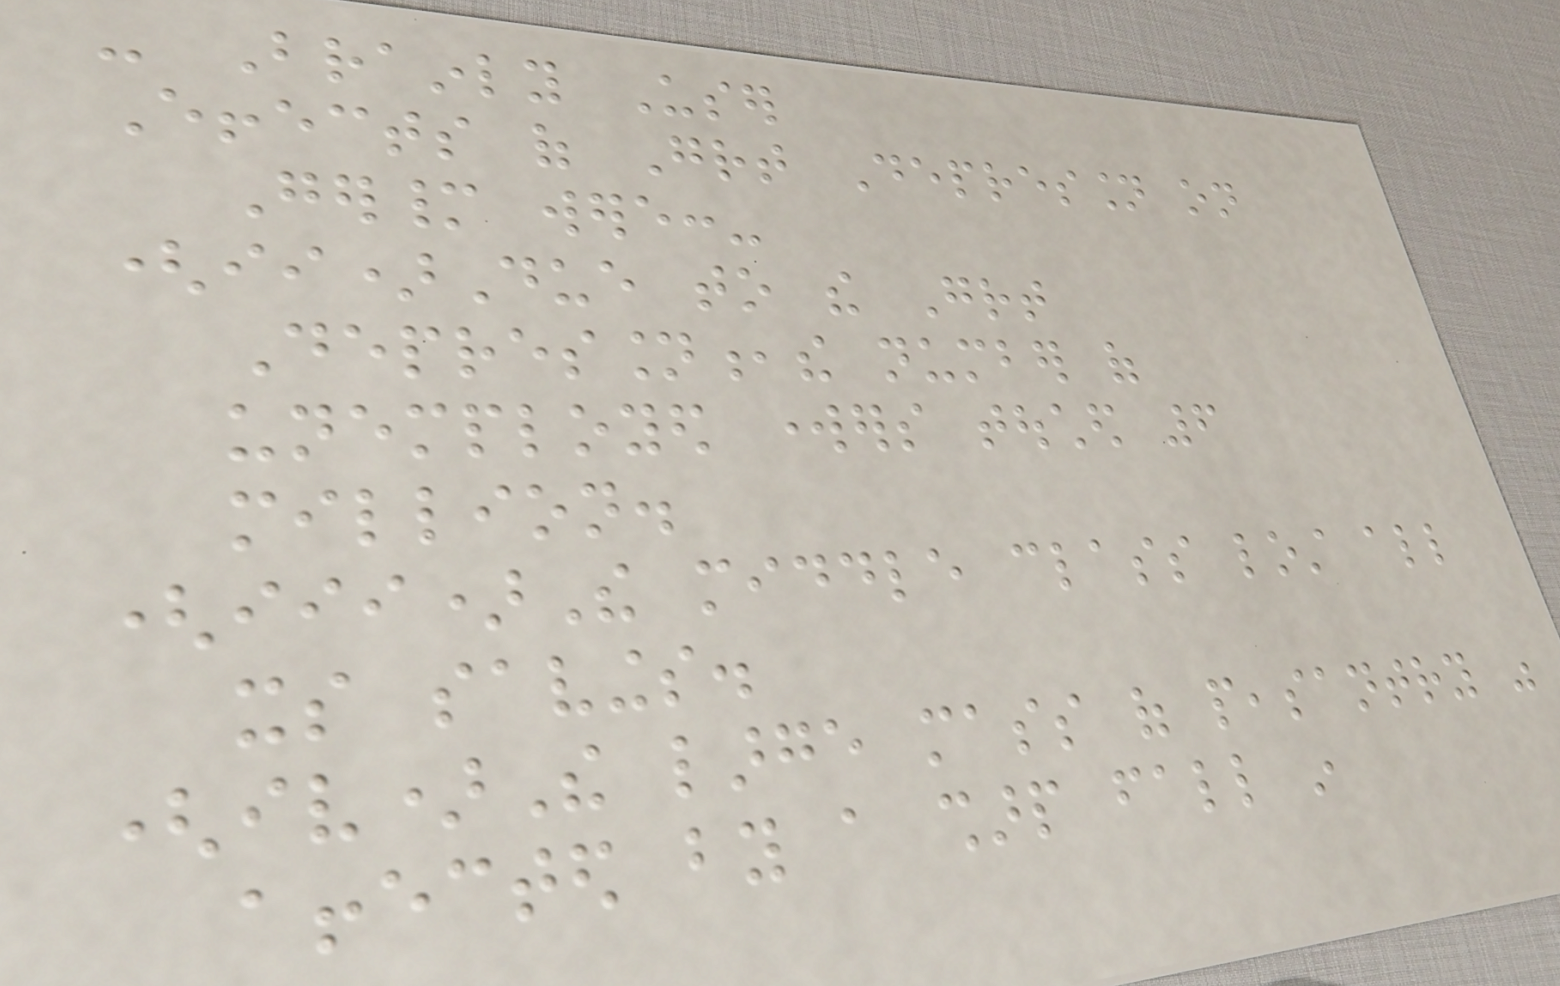- Brainly User
Effects of Great Depression on
Germany were:-
(ii)Due to the Great
Depression,the number of
unemployed workers touched 6
million.
(iii)The middle class lost all
its savings.
(iv)The large mass of peasantry was
affected by a sharp fall in
